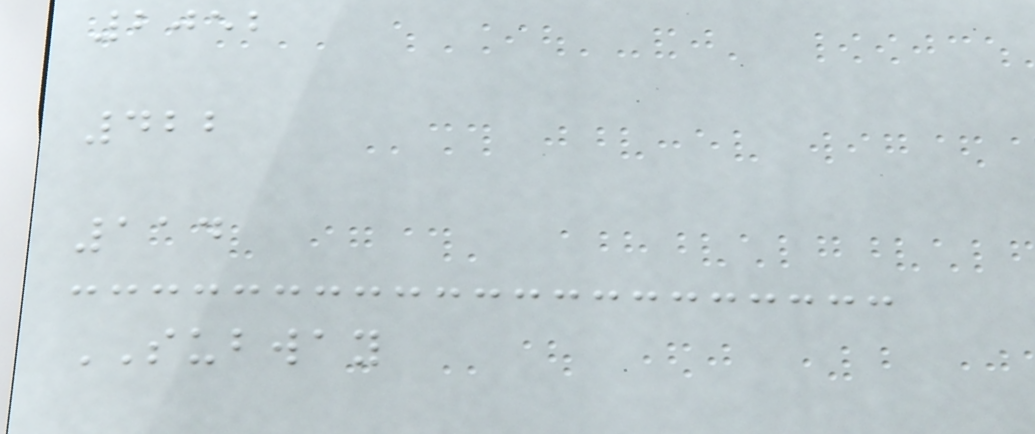2052
422
114
SUBWAY
